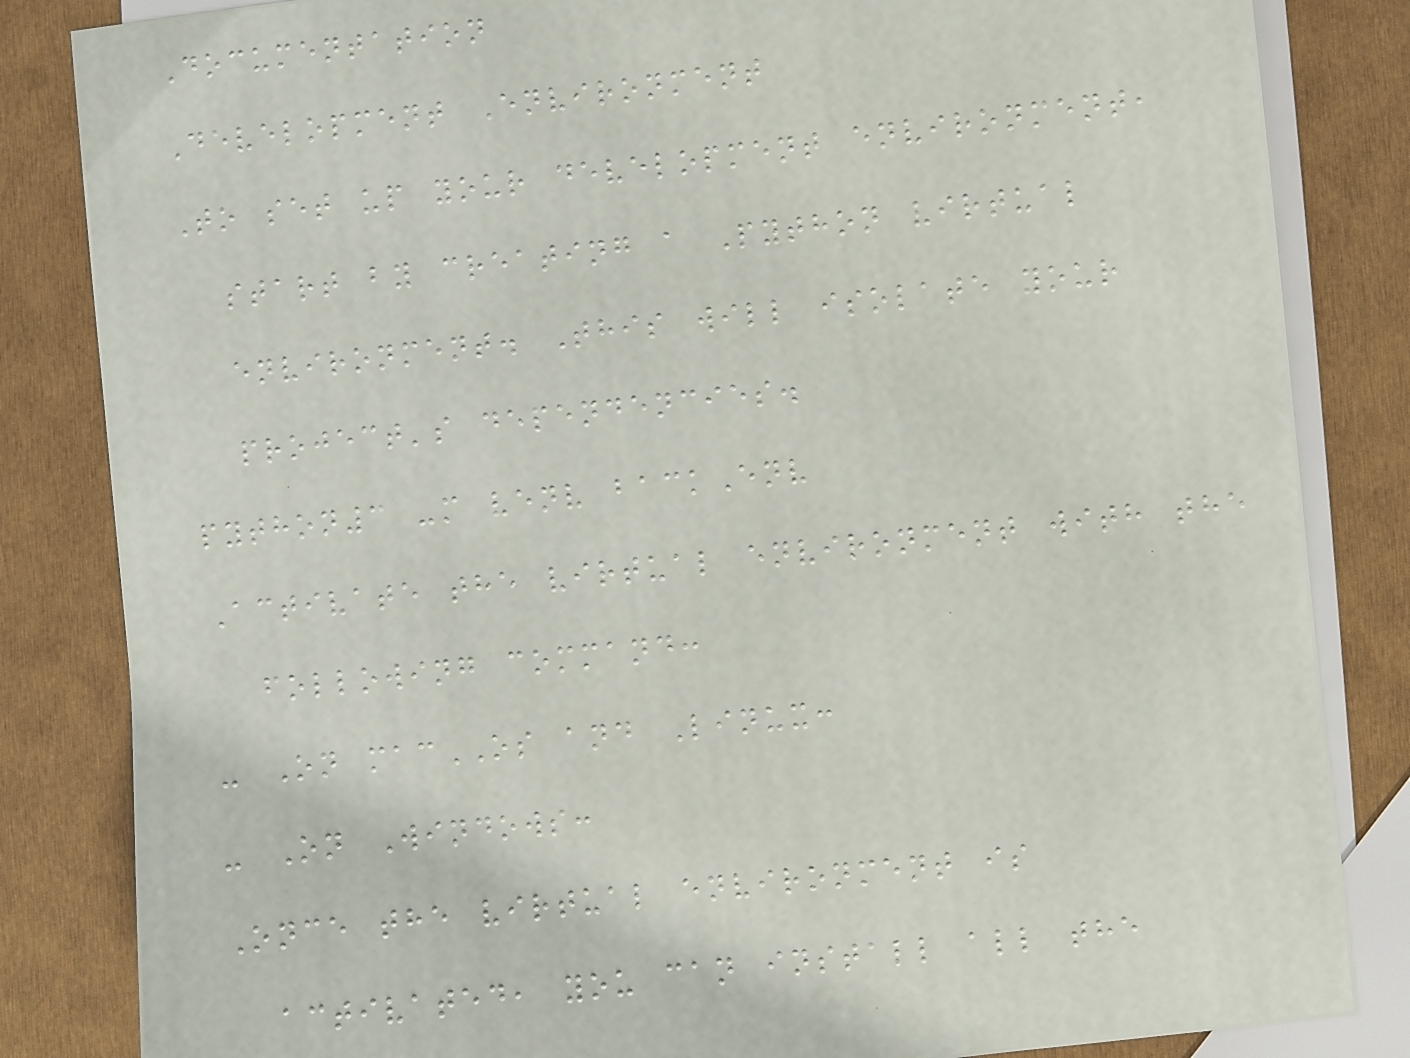Documentation
Development Environment
To set up your development environment,
start by creating a Python virtual
environment. This will isolate your
project's dependencies.
python3 -m venv backEnv
Activate the virtual environment with the
following command:
- On macOS and Linux:
- On Windows:
Once the virtual environment is
activated, you can install all the
